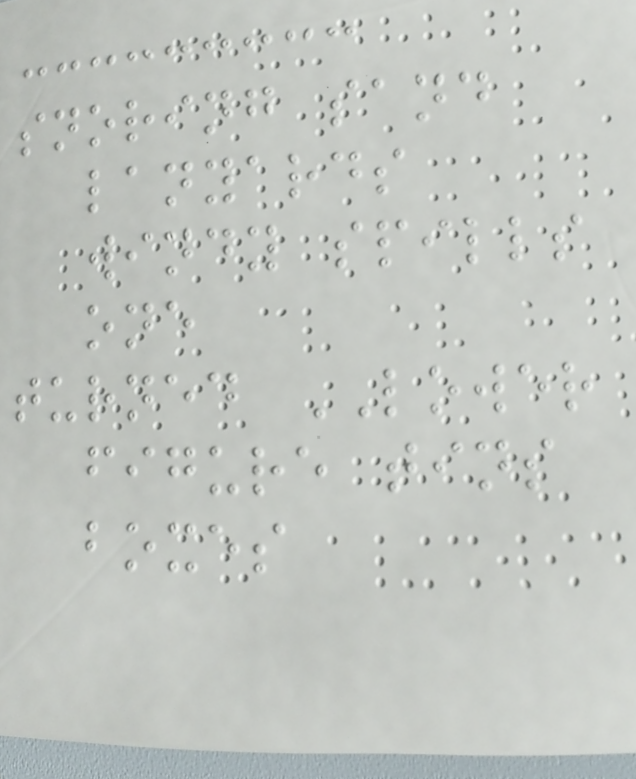snoring sand
lanyards
windy spills
one
turned LOWER
figure tins
boxes
